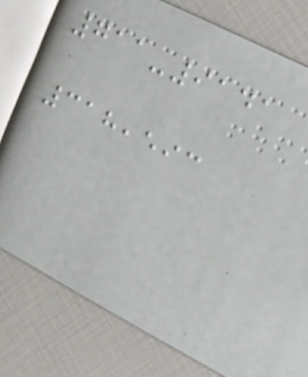711-9141
318,593
